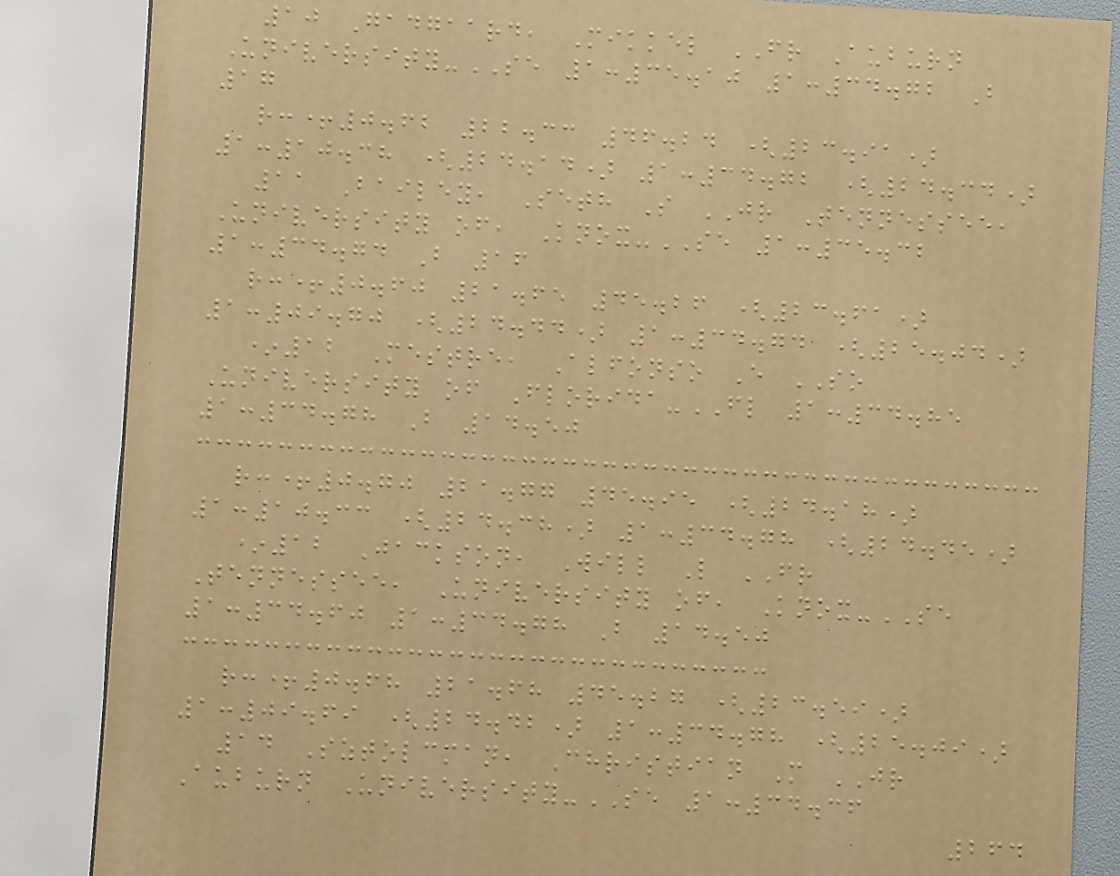10 Gadgaard, Mikkel FR Auburn
University-SE 1:35.10 1:34.72 B
17
r:+0.62 22.33 46.24 (23.91)
1:10.38 (24.14) 1:34.72 (24.34)
11 Bailey, Seth S JR Tennessee,
University of, Knox-SE 1:35.32
1:34.74 B 16
r:+0.60 21.65 45.26 (23.61)
1:09.70 (24.44) 1:34.74 (25.04)
*12 Mestre, Alfonso E SO
University of Florida-FL 1:34.85
1:34.78 B 14.50
r:+0.70 21.77 45.95 (24.18)
1:10.33 (24.38) 1:34.78 (24.45)
*12 Jackson, Will L FR
Tennessee, University of, Knox-SE
1:34.60 1:34.78 B 14.50
r:+0.68 21.68 45.27 (23.59)
1:09.69 (24.42) 1:34.78 (25.09)
14 Sztolcman, Christian M JR
Auburn University-SE 1:34.36
264
